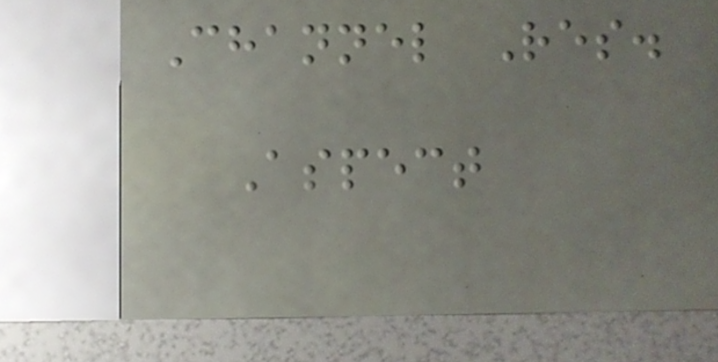Channel Res.
Aspect
